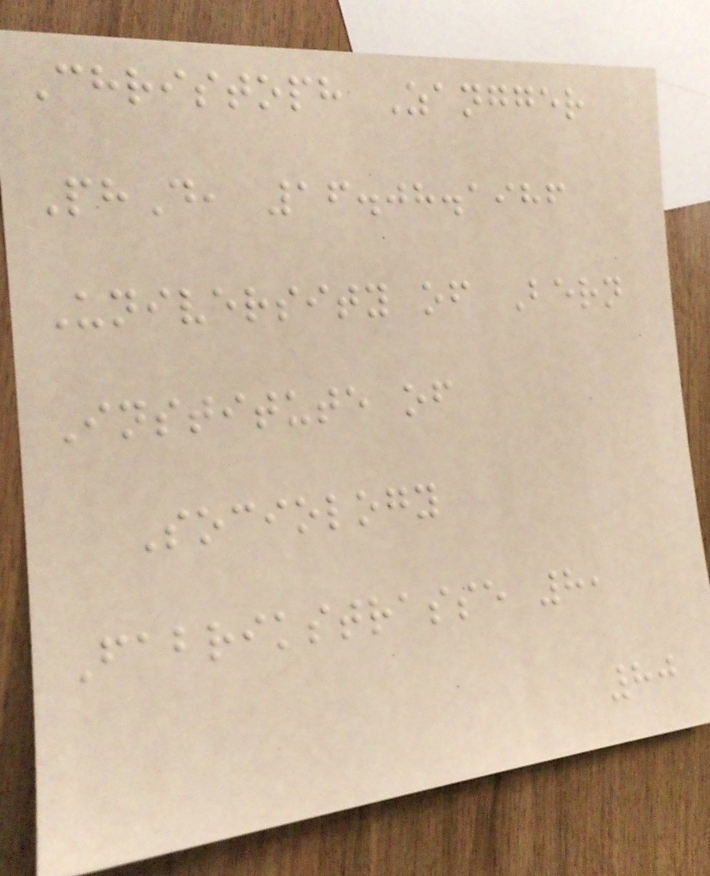Christoph Zangger
PhD, 16.08.1986
University of Bern
Institute of
Sociology
Fabrikstrasse 8,
80
